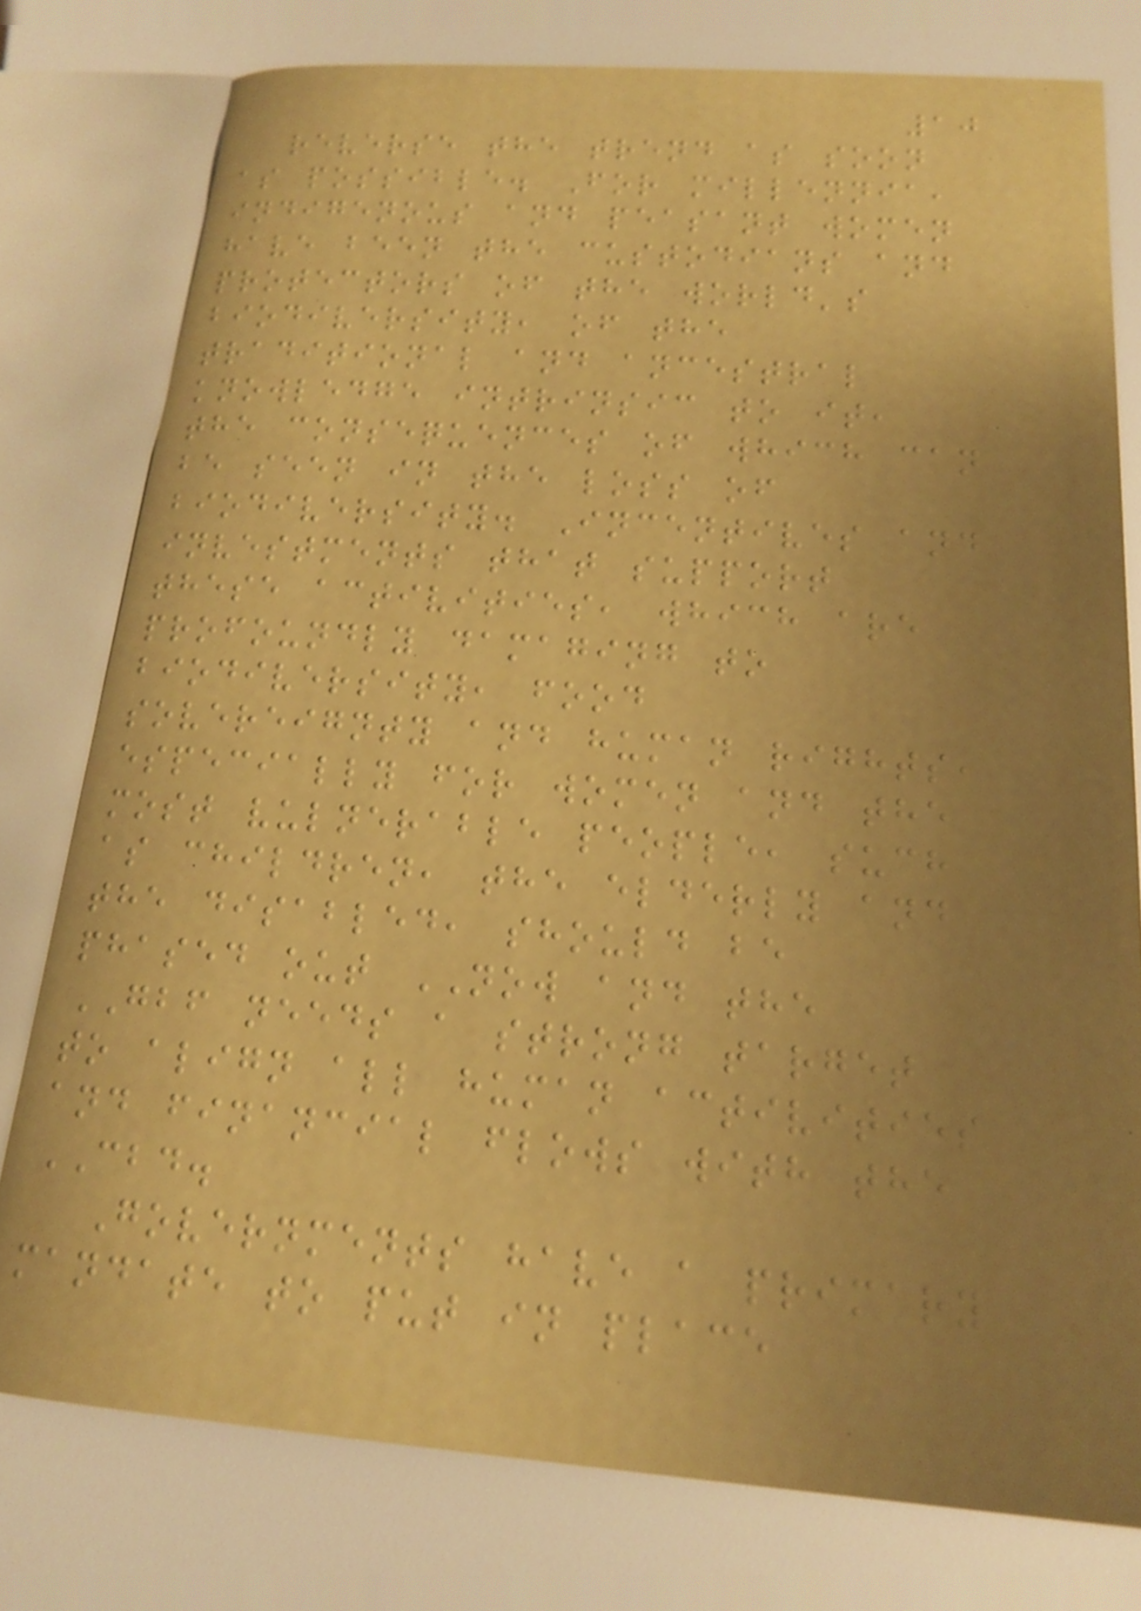10
reverse the trend as soon
as possible. For millennia,
indigenous and peasant women
have been the custodians and
protectors of the world's
biodiversity, of the
traditional and ancestral
knowledge intrinsic to it,
the consequences of which can
be seen in the loss of
biodiversity. Incentives and
investments that support
these activities, which are
profoundly damaging to
biodiversity, food
sovereignty and human rights,
especially for women and the
most vulnerable people, such
as children, the elderly and
the disabled, should be
phased out NOW and the
GBF needs a strong target
to align all human activities
and financial flows with the
CBD.
Governments have a primary
mandate to put in place
